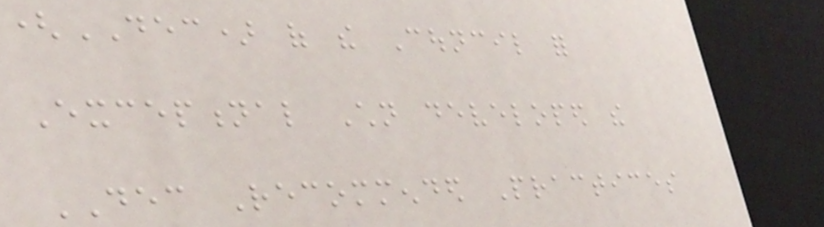(DEC) of the Council for
Exceptional Children developed the
DEC Recommended Practices
